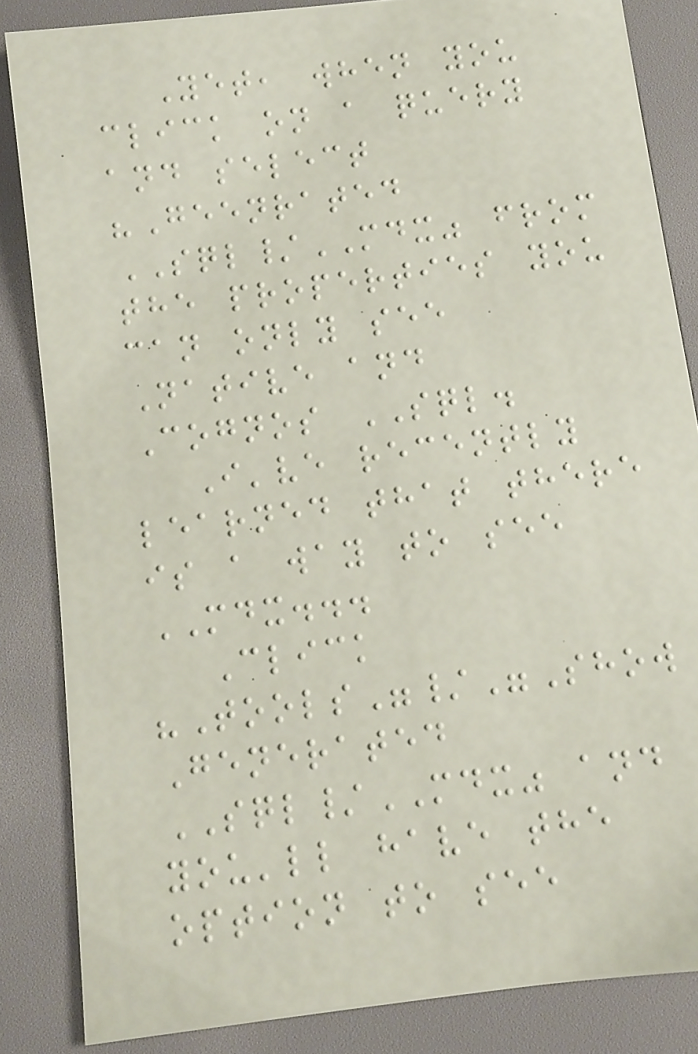Yet, when you
click on a query
and select
"Geenrated
SQL/MDX" from
the properties you
can only see
Native and
Cognos SQL.
I've recently
learned that there
is a way to see
MDX...
Click
"Tools"/"Show
Generated
SQL/MDX" and
you'll have the
option to see
